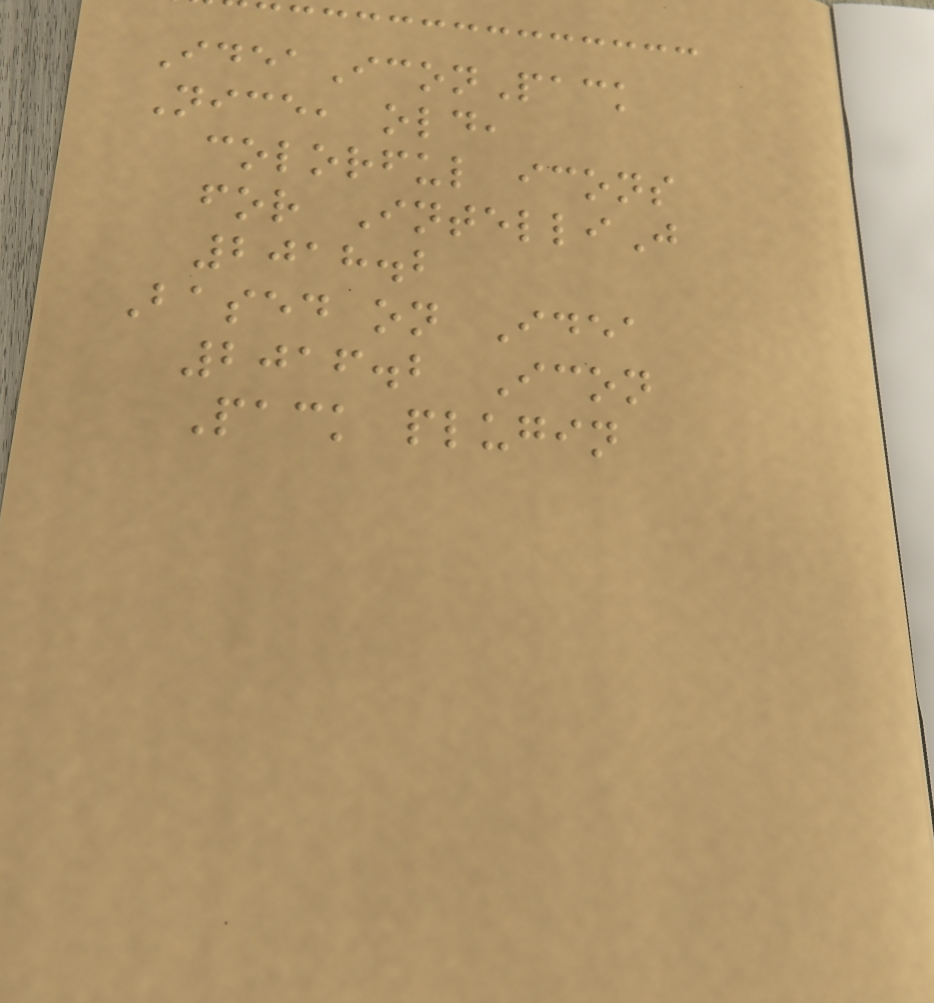IdeaIconPack
Nice, old,
colorful icons
for IntelliJ
2018.2
Based on Idea
2016.2 Icon
Pack plugin
